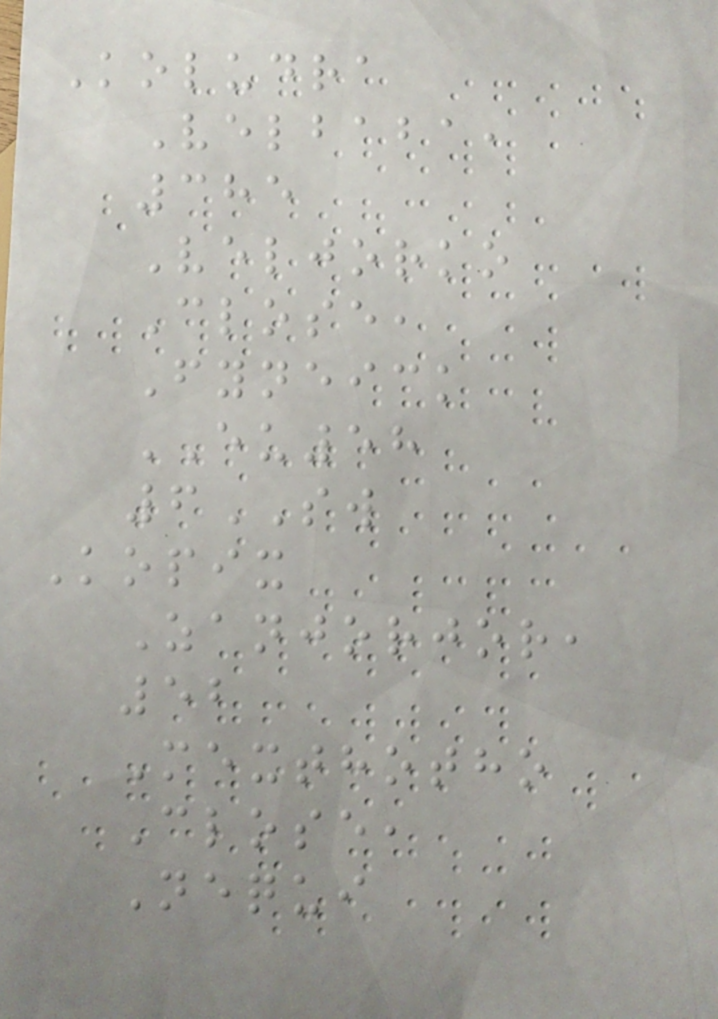Koludra
Velbaba,
385
Veljorko
Close,
Fyneick
EU58
6SW
Kopix
Zanjorjor,
52
Mexthotho
Close,
Nequi
